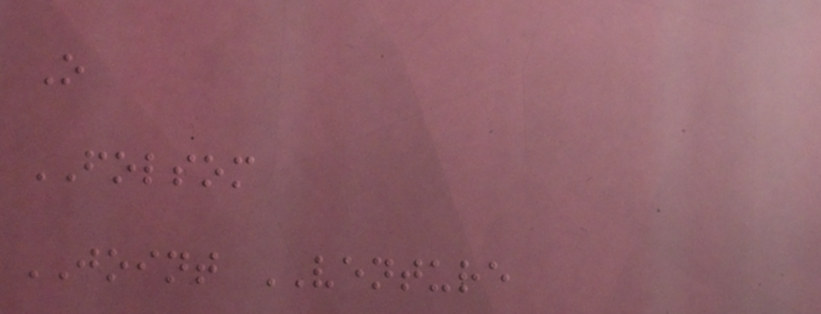O
FOLSOM
JOINT VENTURE
